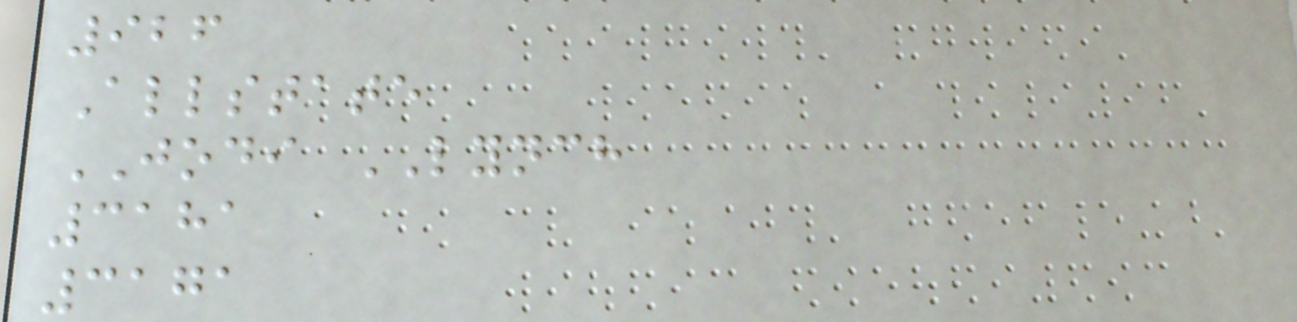926
Allstate
JODI LYNCH
3181
3171
